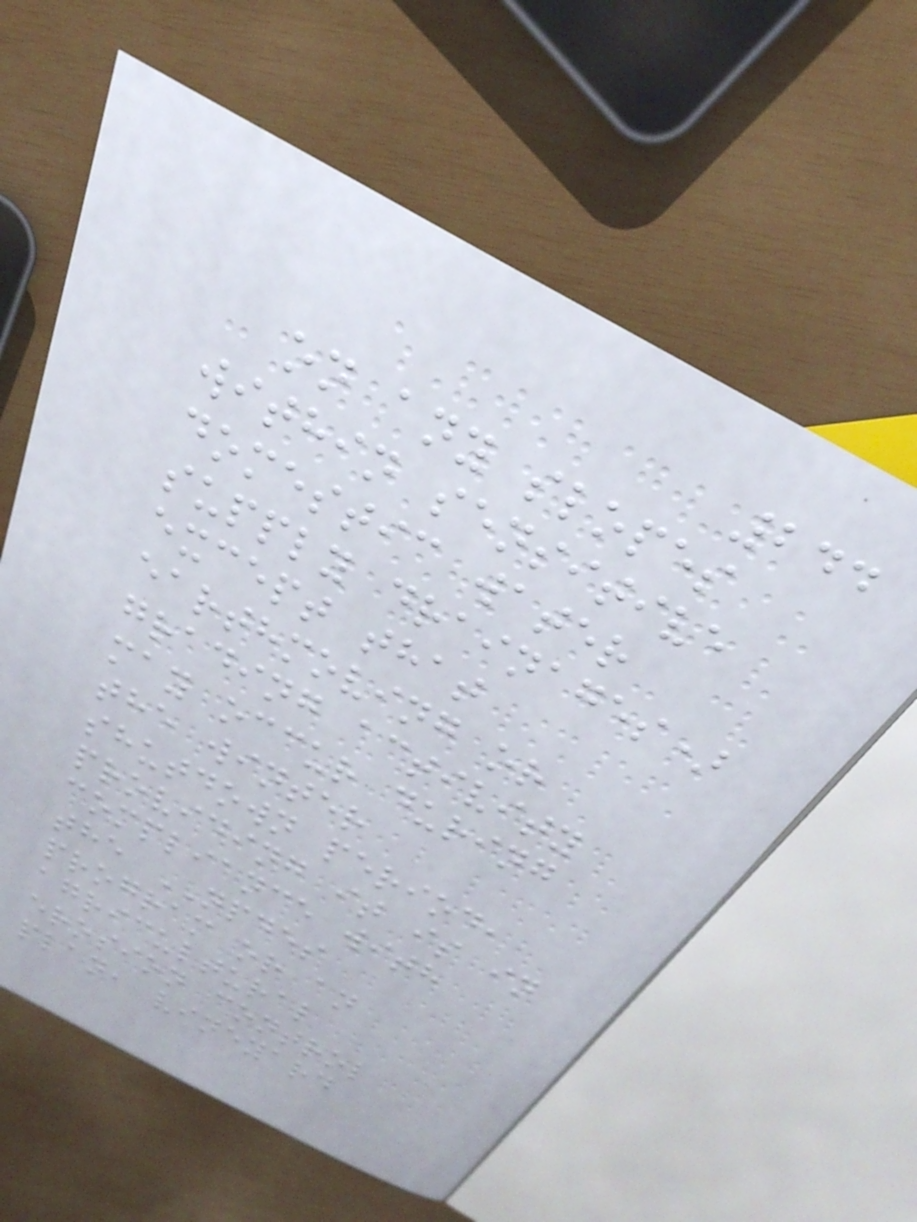244
on any slopes
within sensitive
domestic water
supply drainages)
except that
earthmoving or
grading activity
may occur during
the winter
shutdown period,
providing it is in
compliance with
the NPDES
program or an
agricultural
erosion control
plan, vineyard
